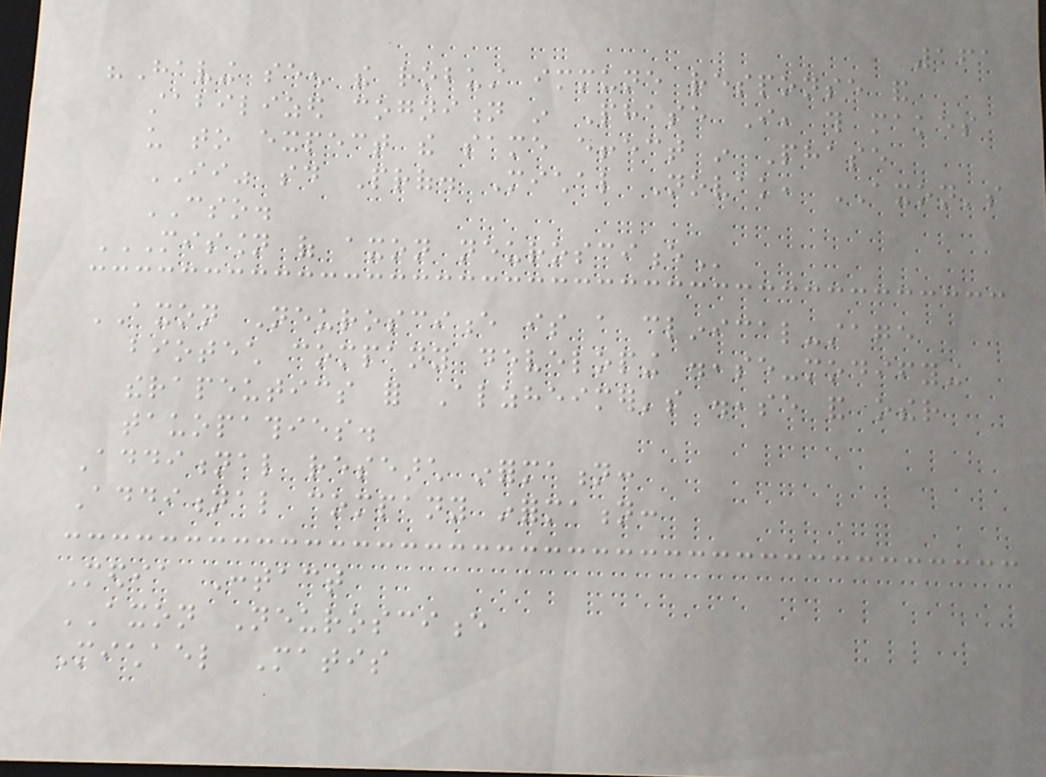161
"Having seen the robust immune response and
stabilized cognition in Phase I, this makes
us to expect the same effect in Phase
II" said Prof. Michal Novak, AXON's
CSO.
MISSION OF AXON NEUROSCIENCE
AXON Neuroscience is a clinical-stage
biotech company developing disease-modifying
therapeutics for Alzheimer's disease and other
tauopathies.
Additional research information:
Additional company information:
Media Contact
AXON Neuroscience
Michael Matis
